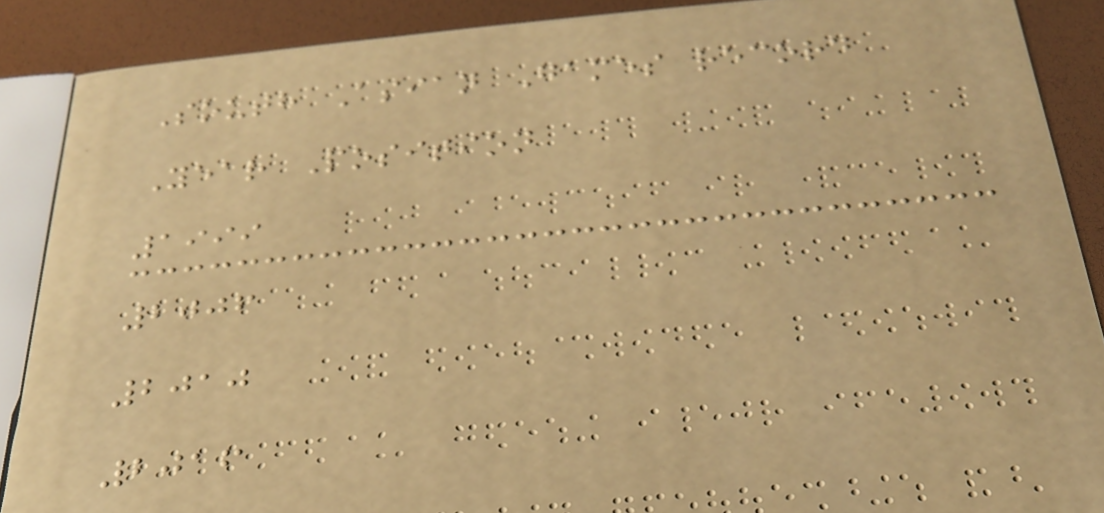South Asian Games record
Year Position
1999
2006
2010
2016
